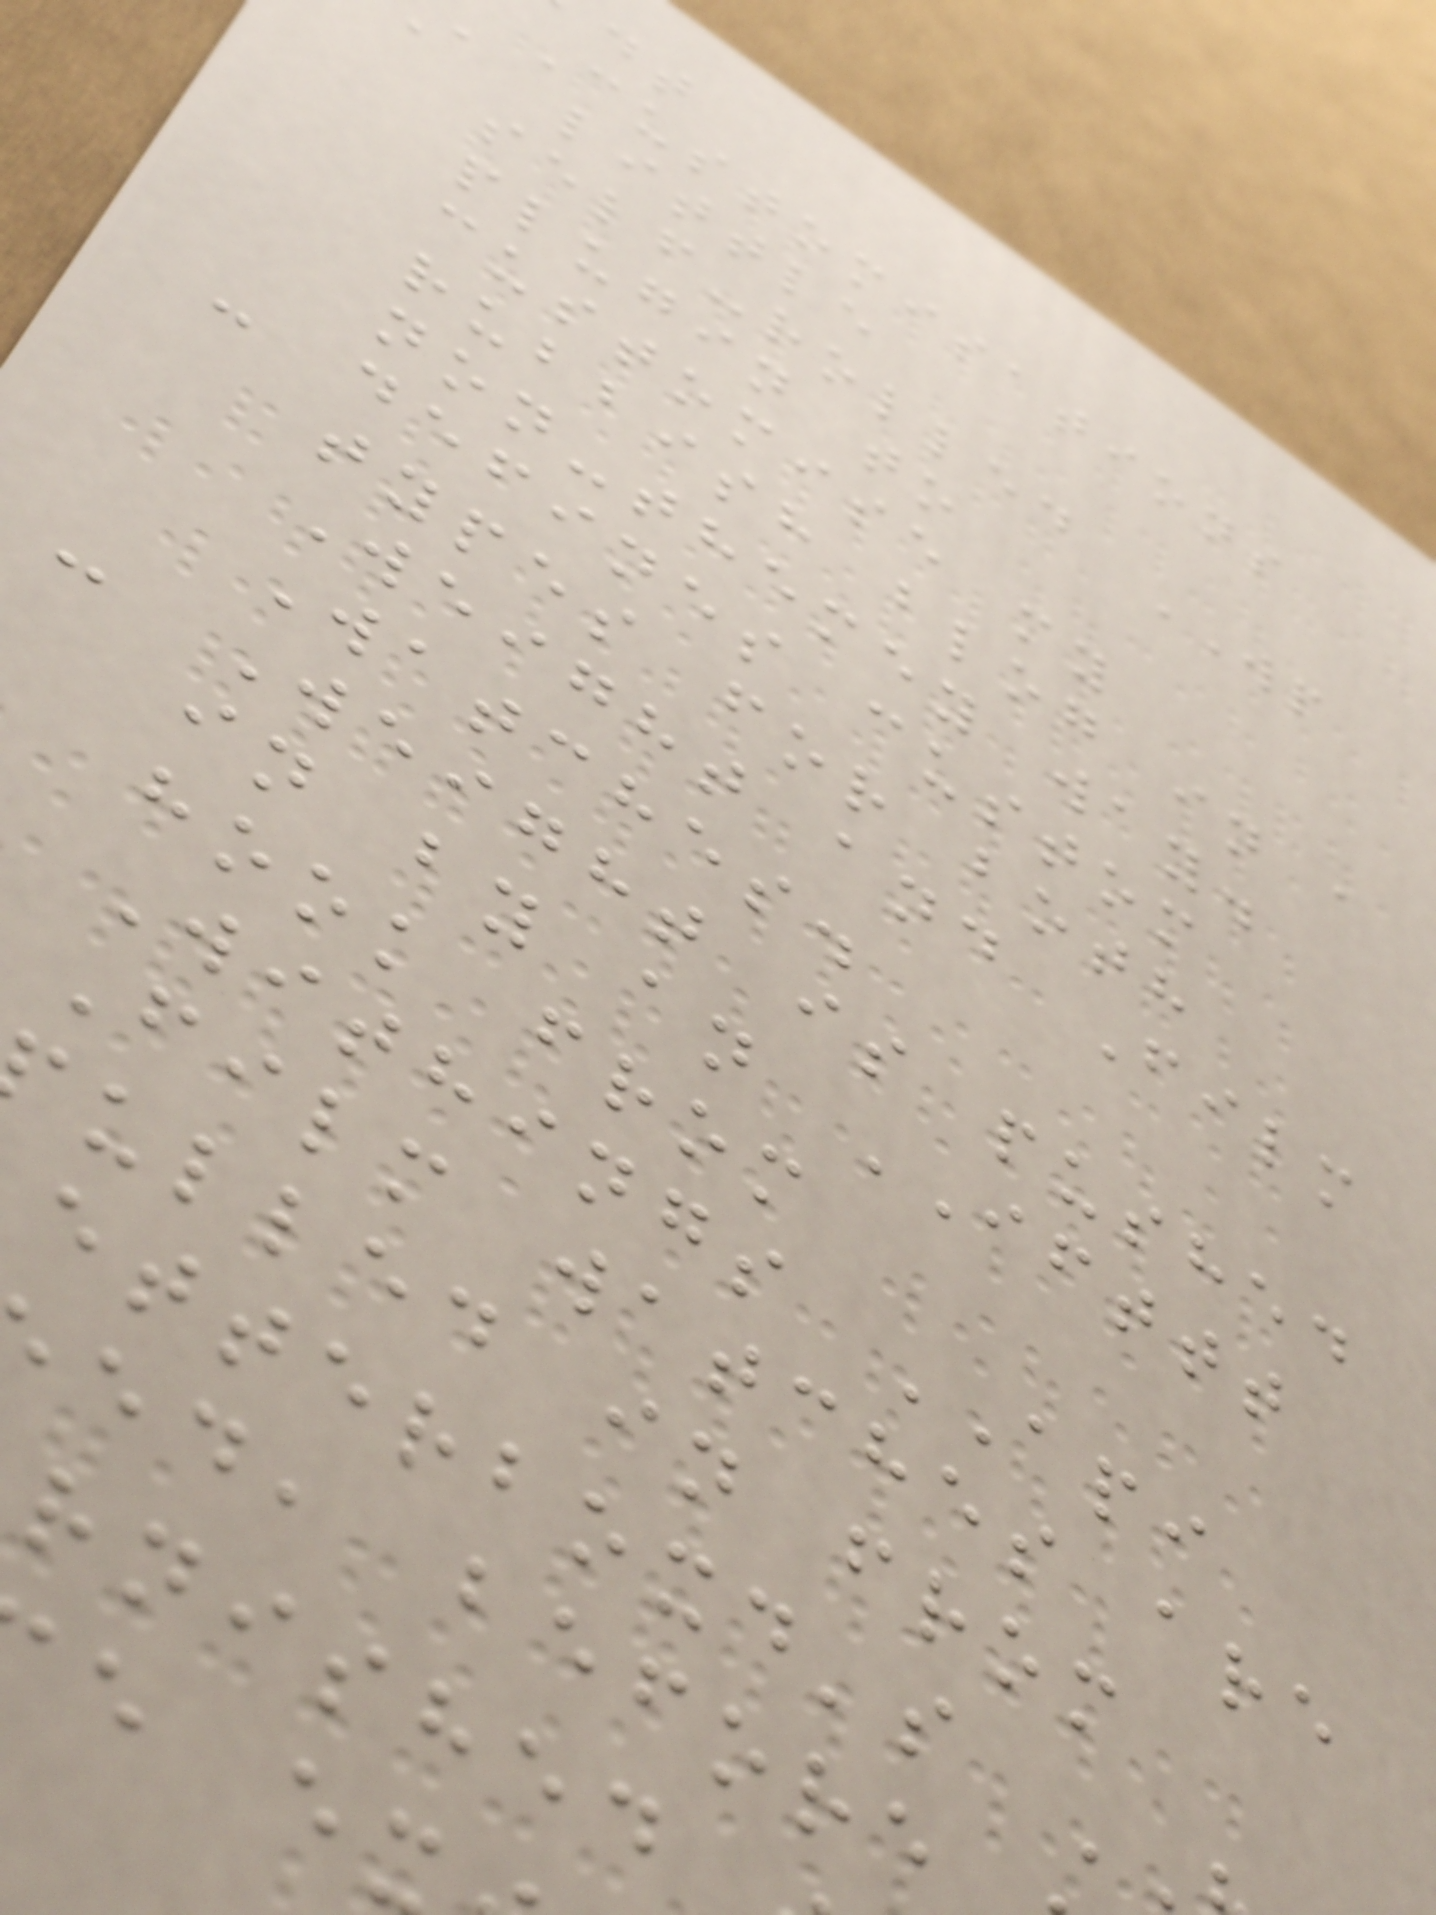Customisations
a little
self-rolled WP
plugin to
customise my
rubbish blog in a
non-themey way.
- defines custom
types for both
Weight and Film
Watches.
- Weight is pushed
in by an IFTTT
hook from
Withings API
Film watches are
ulled in from
etterboxd's
ed, before
rnished
